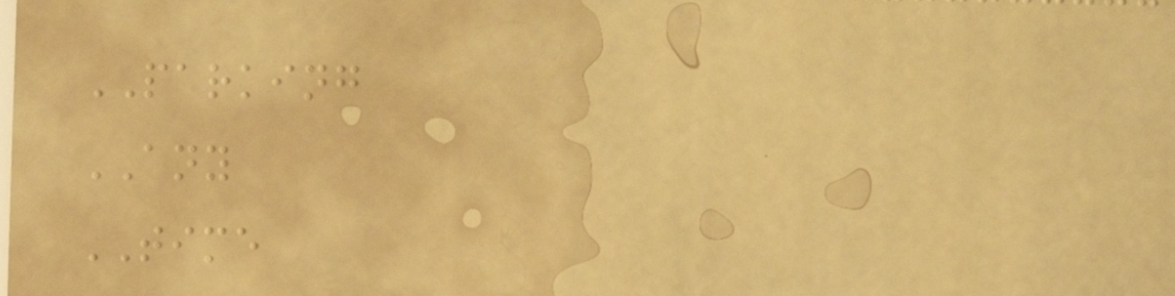PARKING
ANY
TIME
